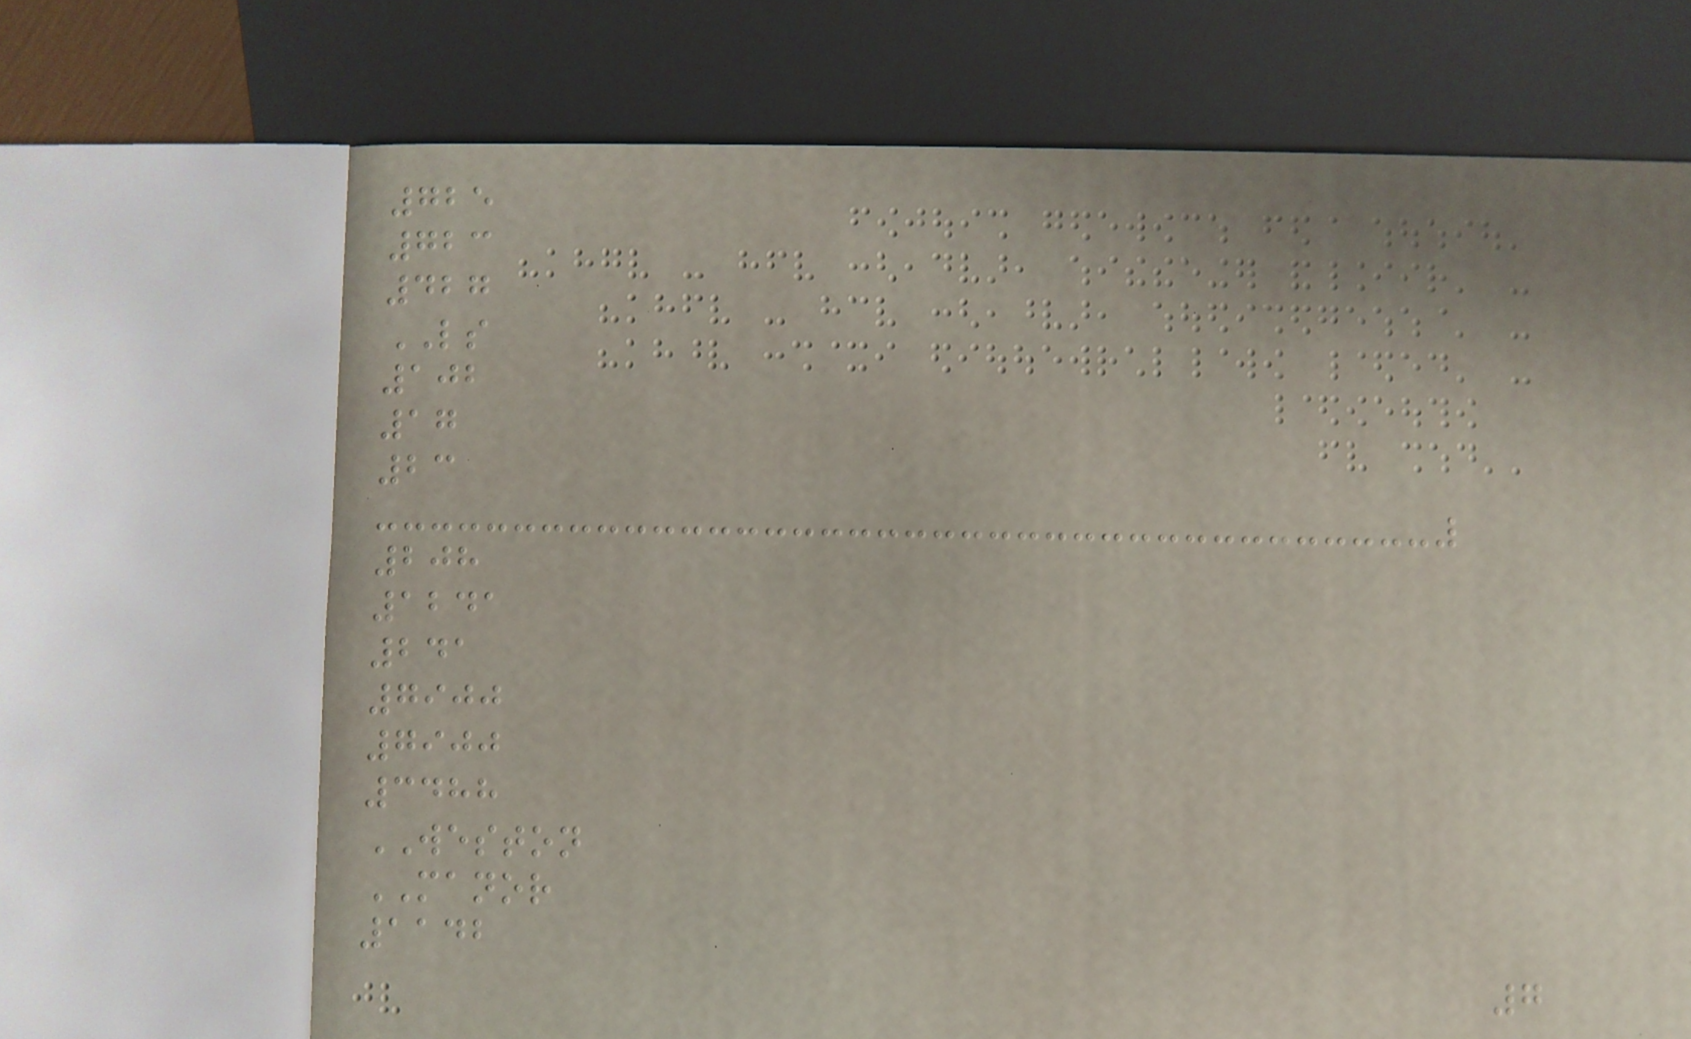725
723
427
LS
102
17
23
208
1241
241
7900
7900
3488
WESTON
MANOR
1142
7
